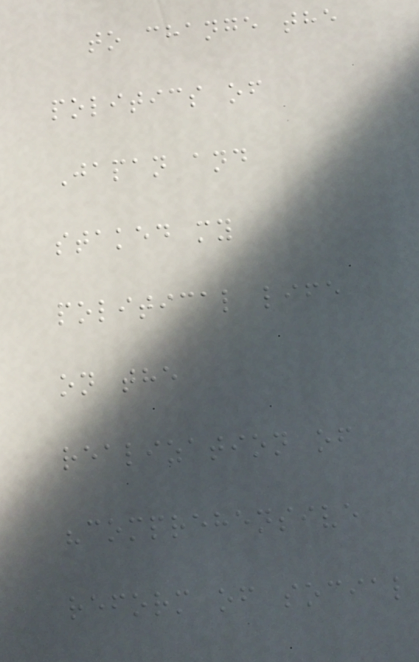to change the
politics of
Japan and
staked my
political life
on the
realization of
"comprehensive
reform of social
